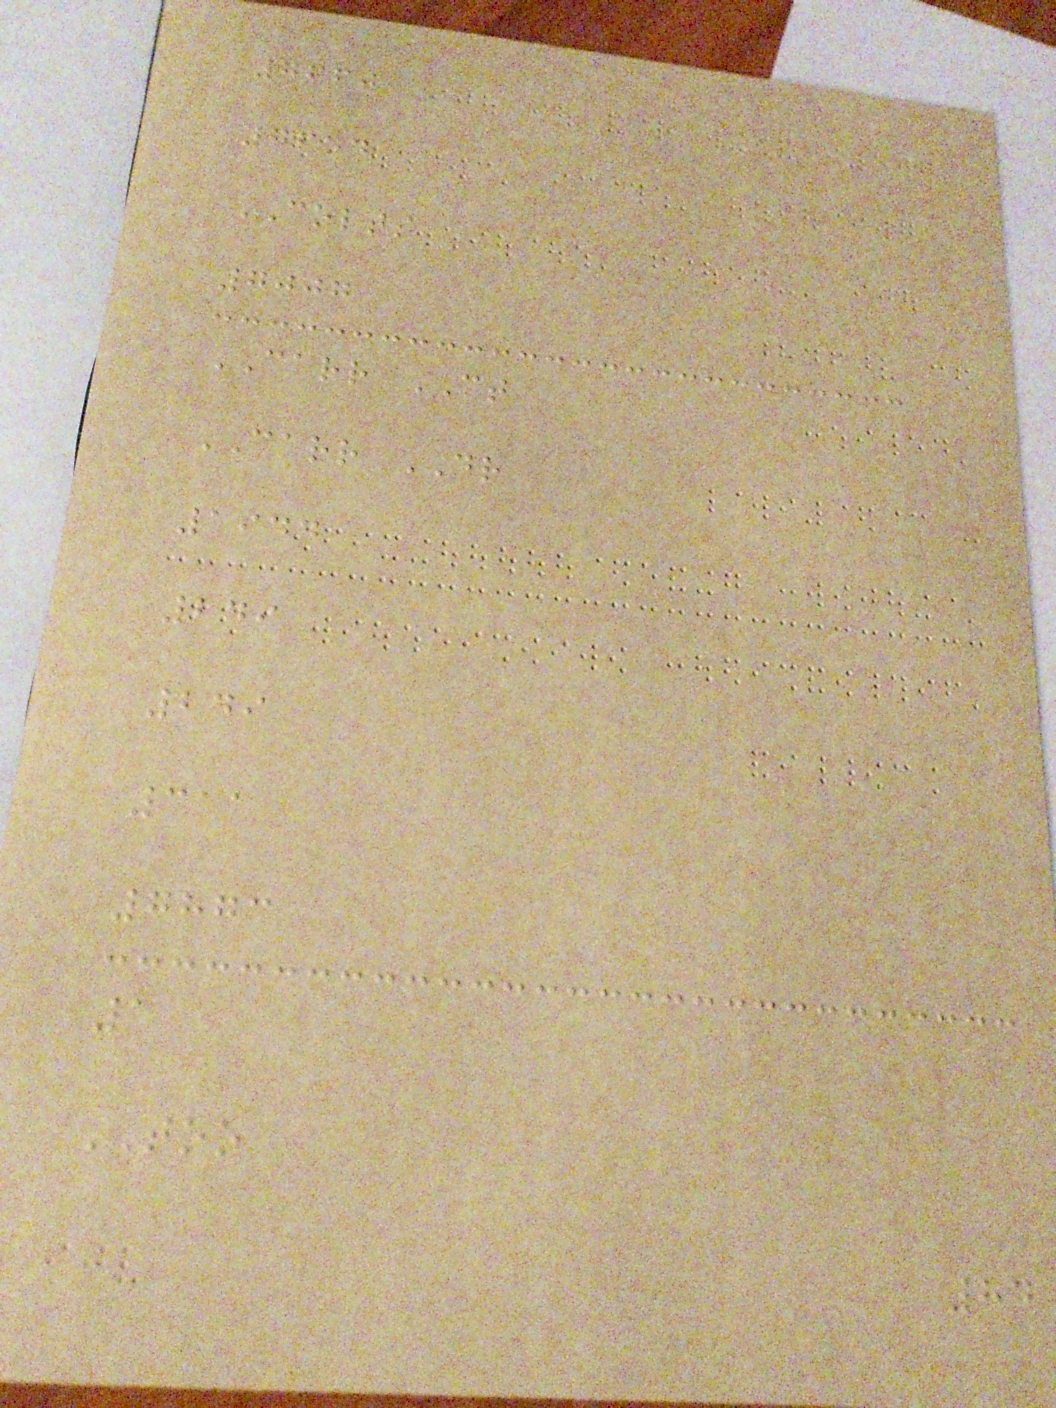7660
7654
COLTS
7007
CARR CT
CARR DR
1944
249
249
311
7873
1
TOO
84
